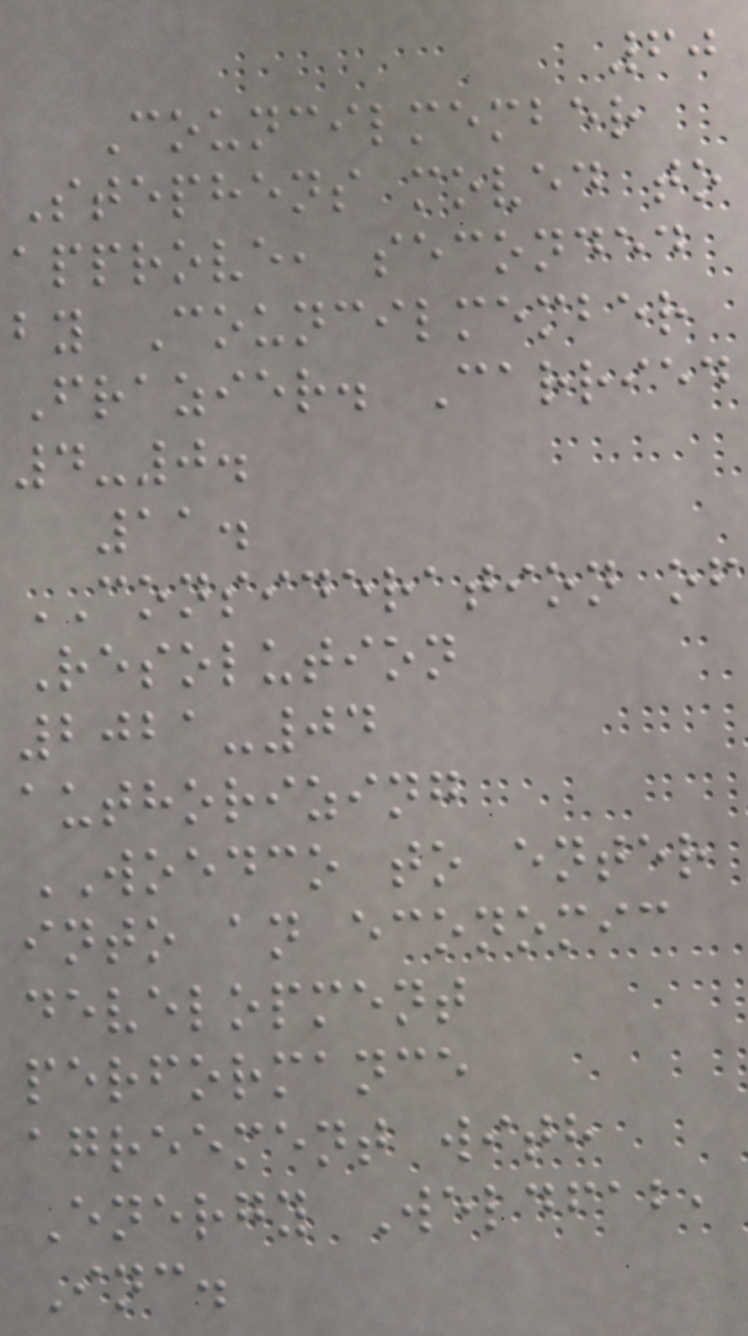60
Councilmember
Stephens moved to
approve, seconded
by Councilmember
Frazier. Carried
4-0.
11.
CONSIDERATION of
Resolution
2021-04
authorizing
WOEDCO to enter
into an economic
development
performance
agreement with
Energy Weldfab,
Inc.
